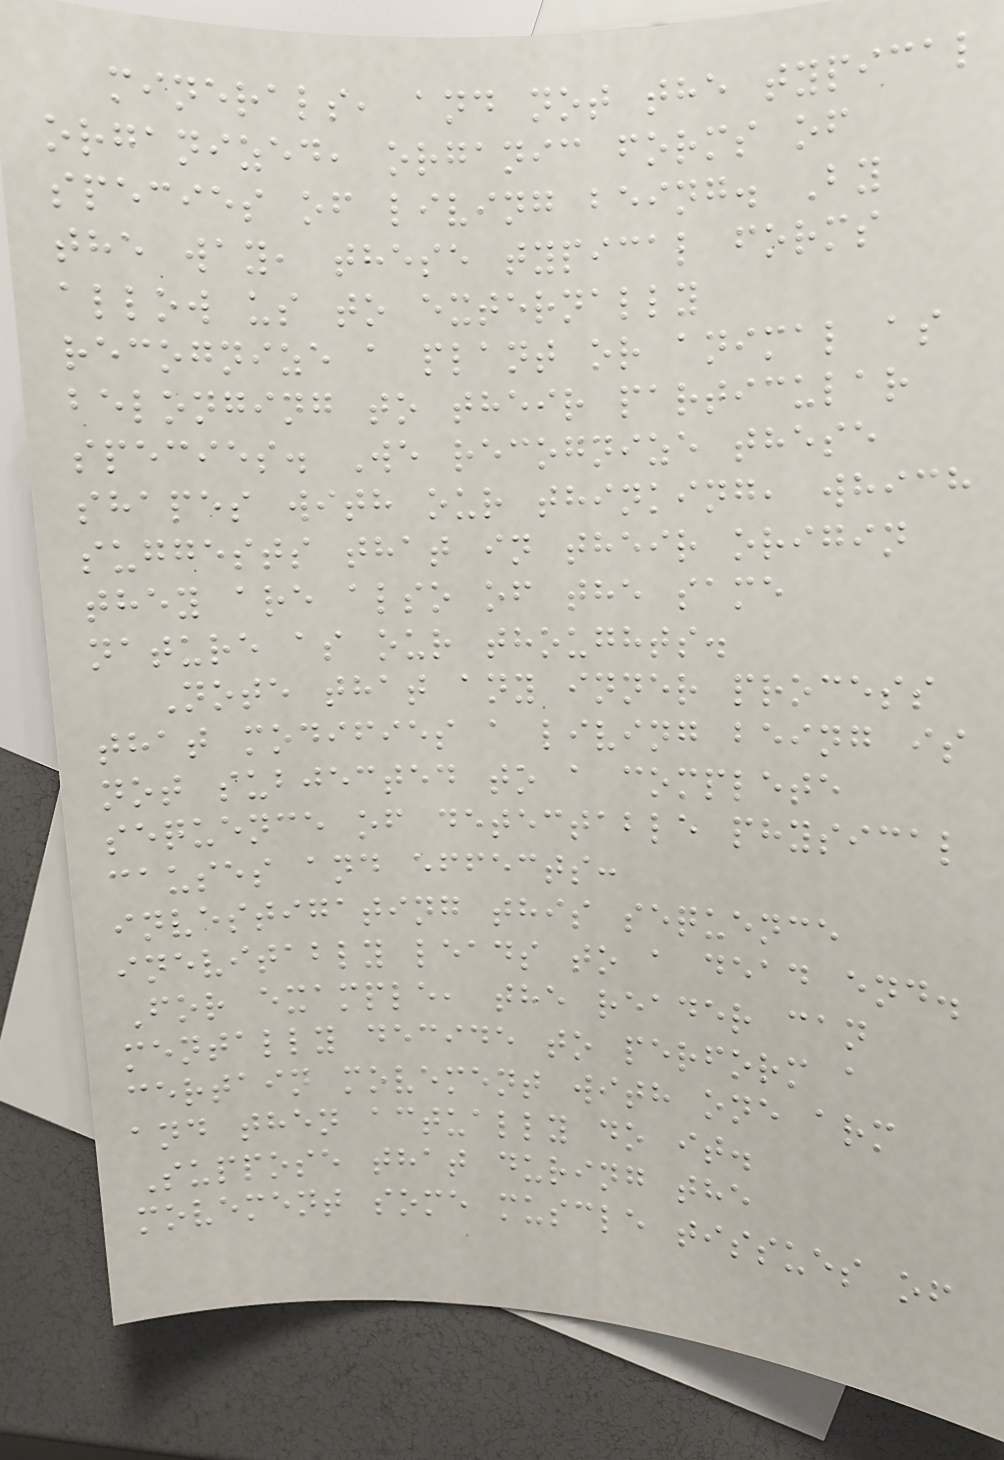minerals, and not the typical
organized, organic forms of
species of living being. By
the way, these typical forms
allow us to externally
recognize a plant or animal as
belonging to their particular
species. We recognize these
shapes with our thinking, which
suggests that in their origin
they are also of the same
nature as our thoughts.
Note that any inner process
that modifies a living being is
not subjected to a complete
sequence of detectable physical
causes and effects:
investigating this sequence
inevitably leads to a dead end.
For example, the reader can
mentally decide to perform a
certain movement with one arm
and then actually do it.
Suppose that during the
movement some muscle tissues of
